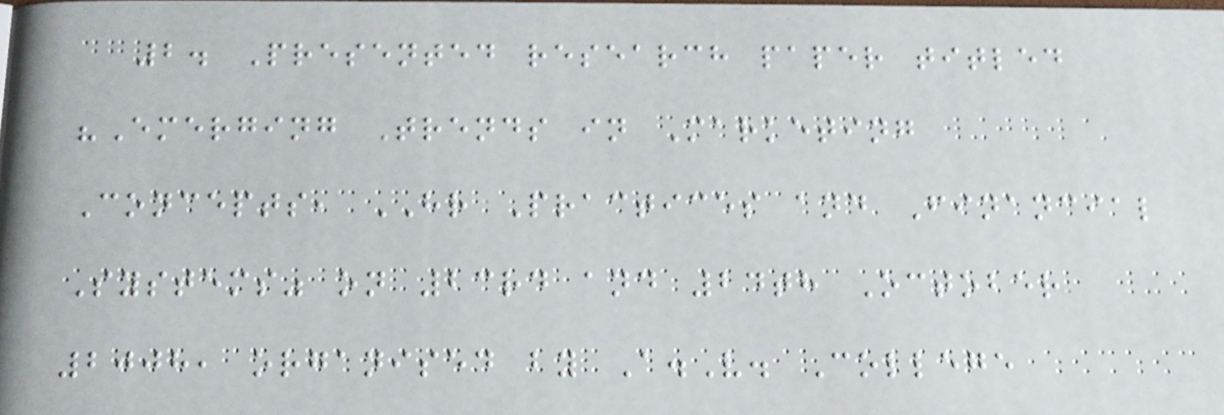2. Presented research paper titled
"Emerging Trends in Marketing
Concepts, HR Practices and Financial
Systems" on 23rd and 24th October
2008, organised by A.V. College
